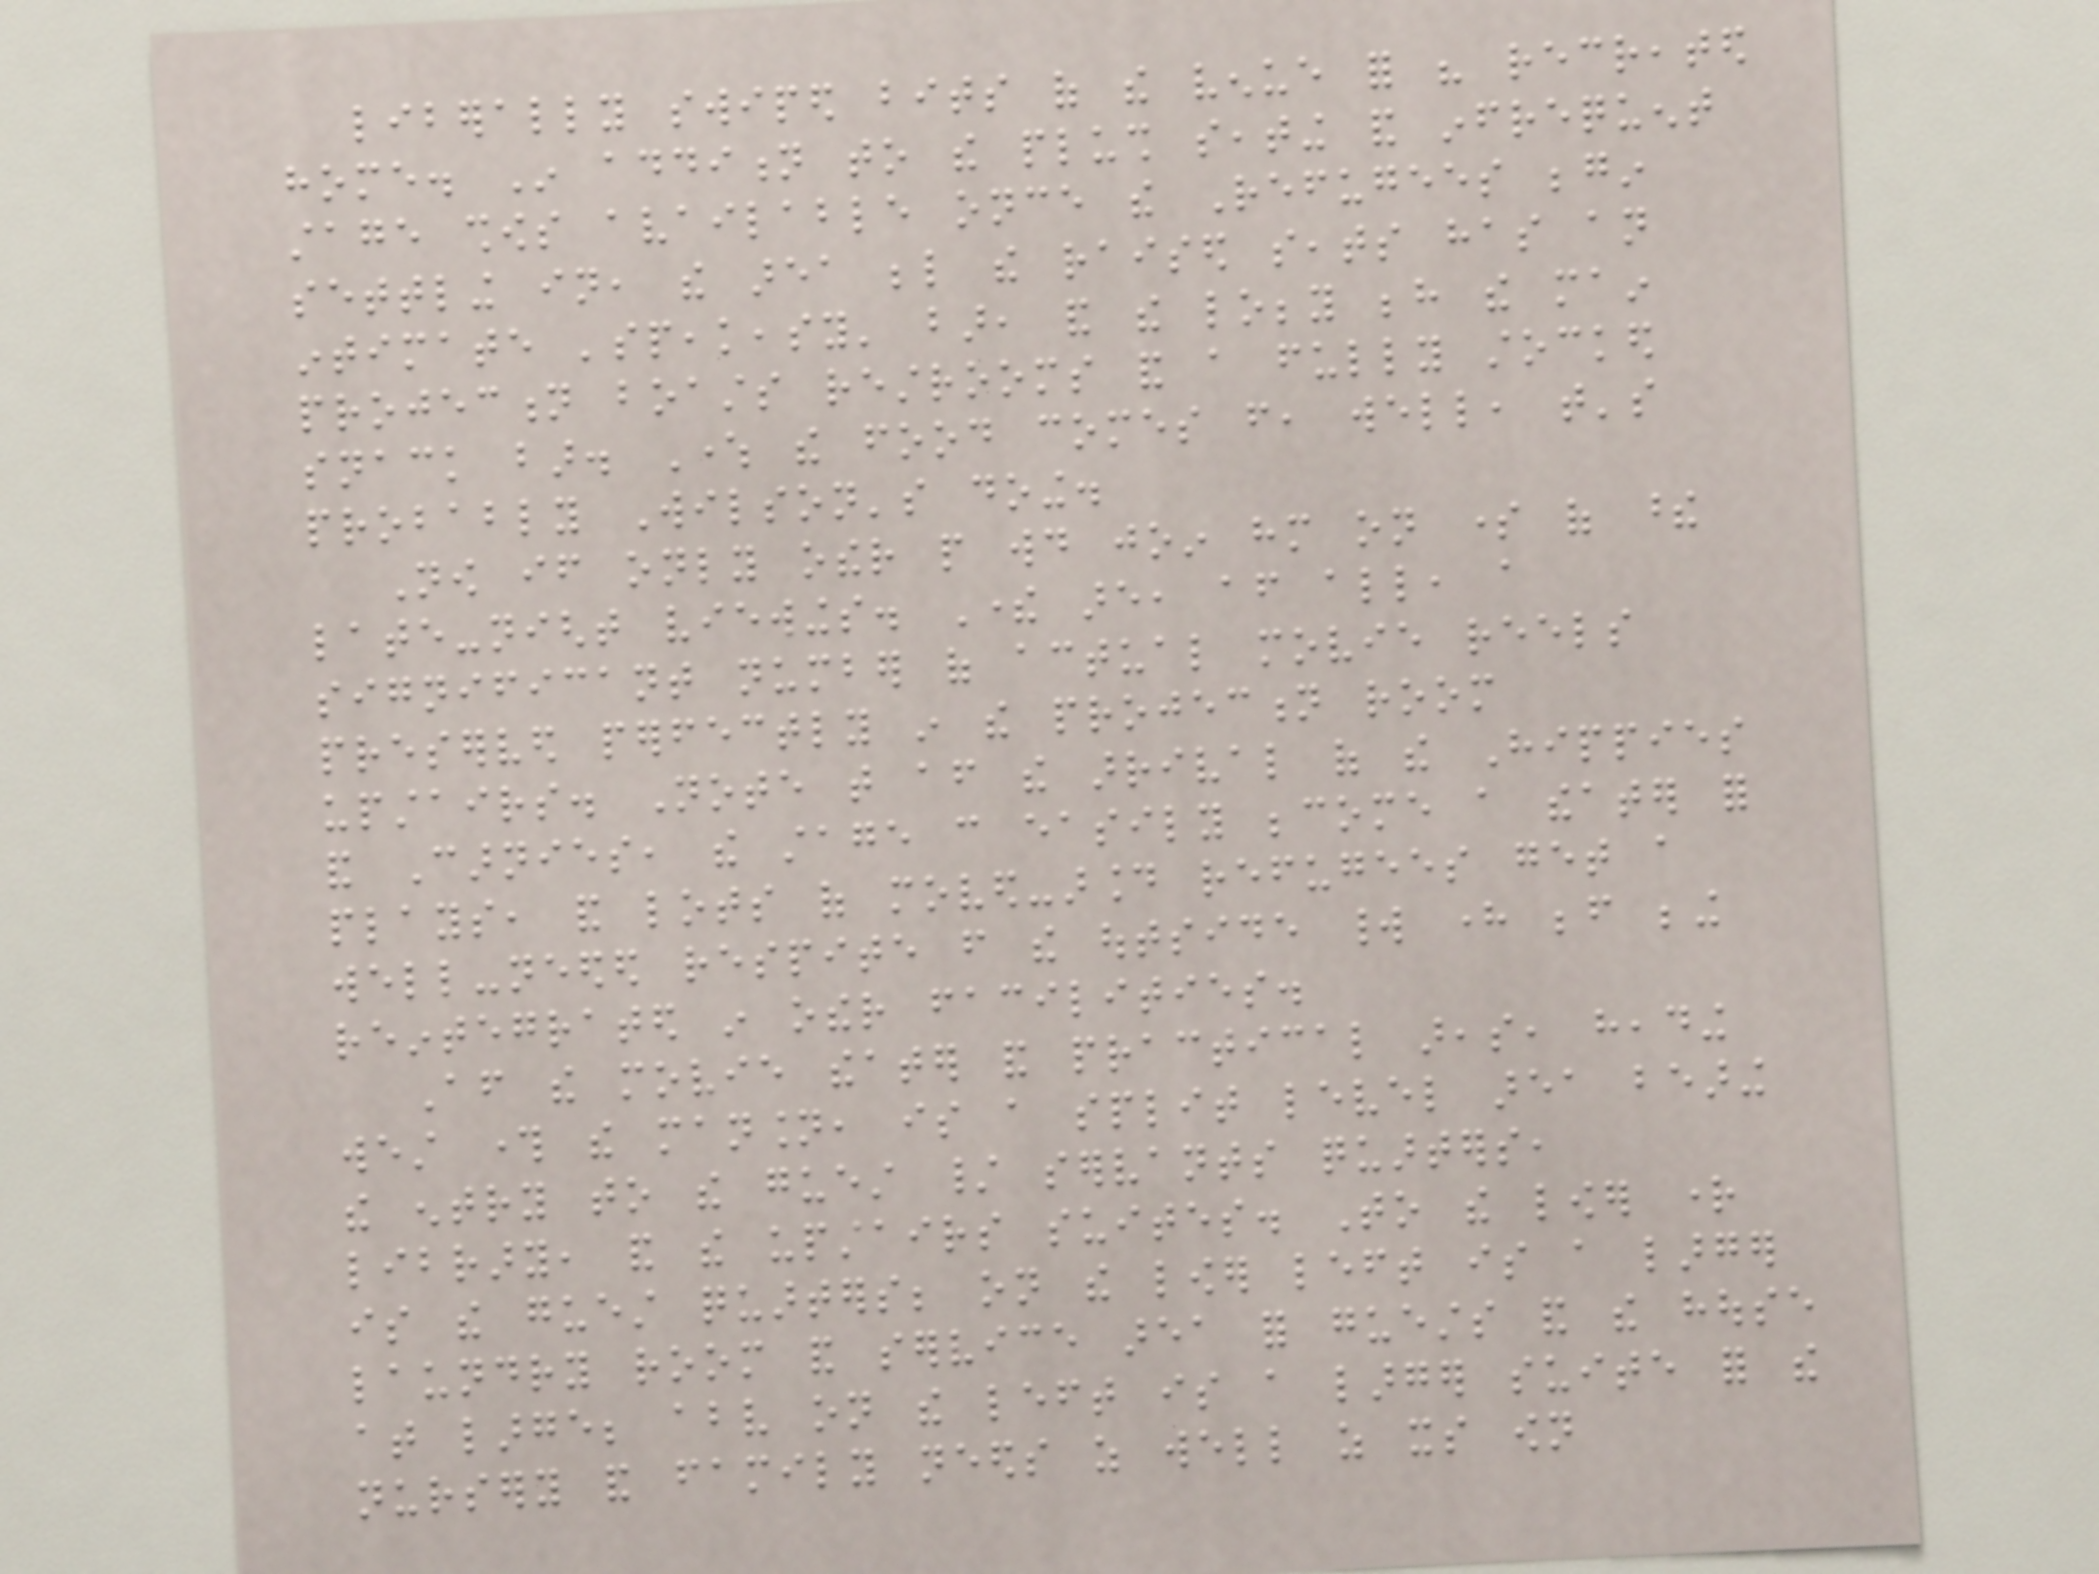liberally swiped bits of the venue for his recreated
home. In addition to the plush seating and infrequent
stage shows available once the Refugees begin
settling in, the area below the raised seats has an
intimate 'speakeasy' bar, and the lobby behind the main
projection boasts restrooms and a fully stocked
snack bar. Where the food comes from, well, that's
probably Wilson's doing.
Now if only other people would join him on some of these
late-night viewings. There are, after all, a
significant number of actual movie reels
preserved perfectly in the projection room
upstairs. Note that after the arrival of the Hippies
and Carnies, the stage can easily become a theater for
plays, and lots of moved-around refugees get a
well-needed respite from the outside world here before being
reintegrated in other facilities.
After the movie theater and practical areas, heading
west through the mansion, is a split level area bearing
the entry to the guest / servants quarters,
library, and the upstairs suites. To the lower right
is the guest quarters; on the lower left is a larger
laundry room and service area for guests and the house
at large; above on the left is a larger suite for the
nursery and family needs as well as its own
